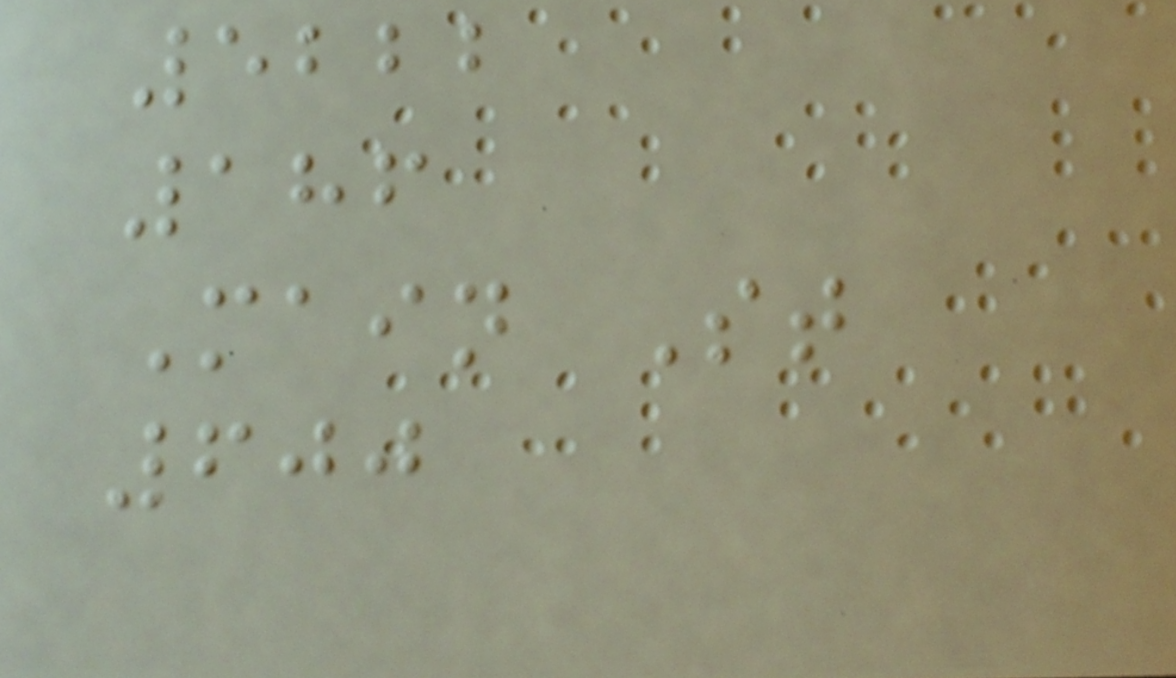5222
186
Main St
600
